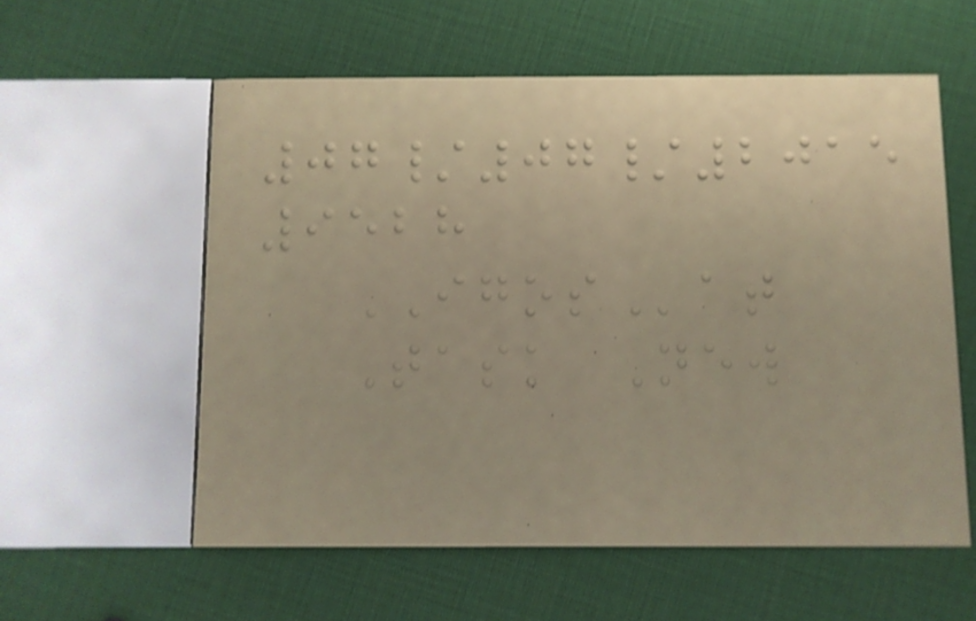07/07/2015
9528
IGOSat
Task New
